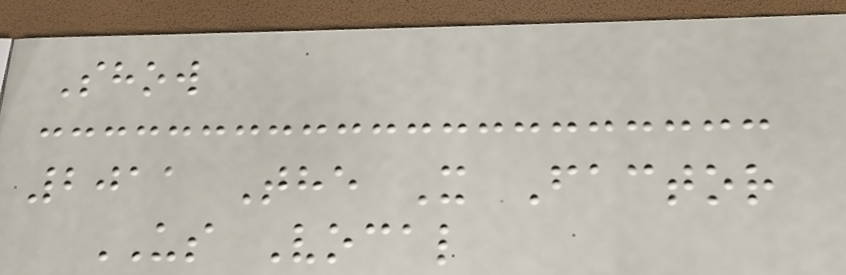Show
2011 The X Factor
US Vocal
